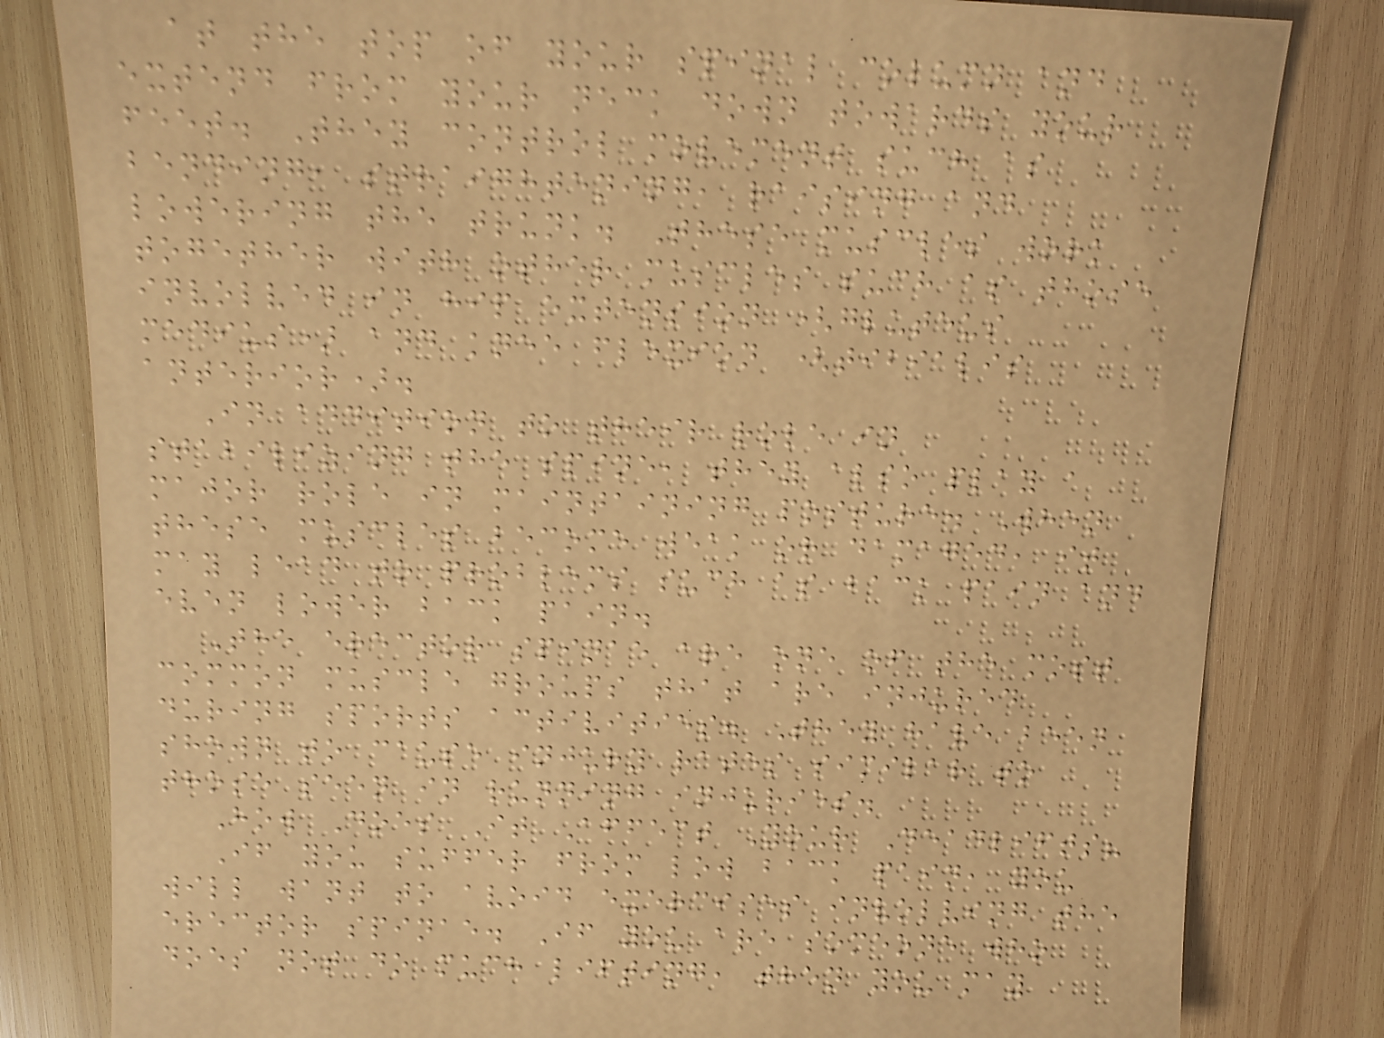at the top of your spinal column and
extend from your neck down towards your
feet. They control movement such as
bending, straightening, raising and
lowering the trunk. These muscles work
together with other muscles such as those
involved in hip extension (gluteus
medius) and knee flexion (tibialis
anterior).
In addition to their role in
stabilizing the spine, they also play a
major role in maintaining posture. When
these muscles become weak or damaged, it
may lead to problems such as back pain and
even lower back pain.
The erector spinae are one of the most
common muscle groups that are injured
during sports activities. They have been
shown to cause injury rates similar to
those seen in running injuries.
How Does It Affect Your Deadlifts?
If you suffer from low back pain, you
will want to avoid exercises involving the
erector spinae. If you are someone who
does not do much lifting, then you may
